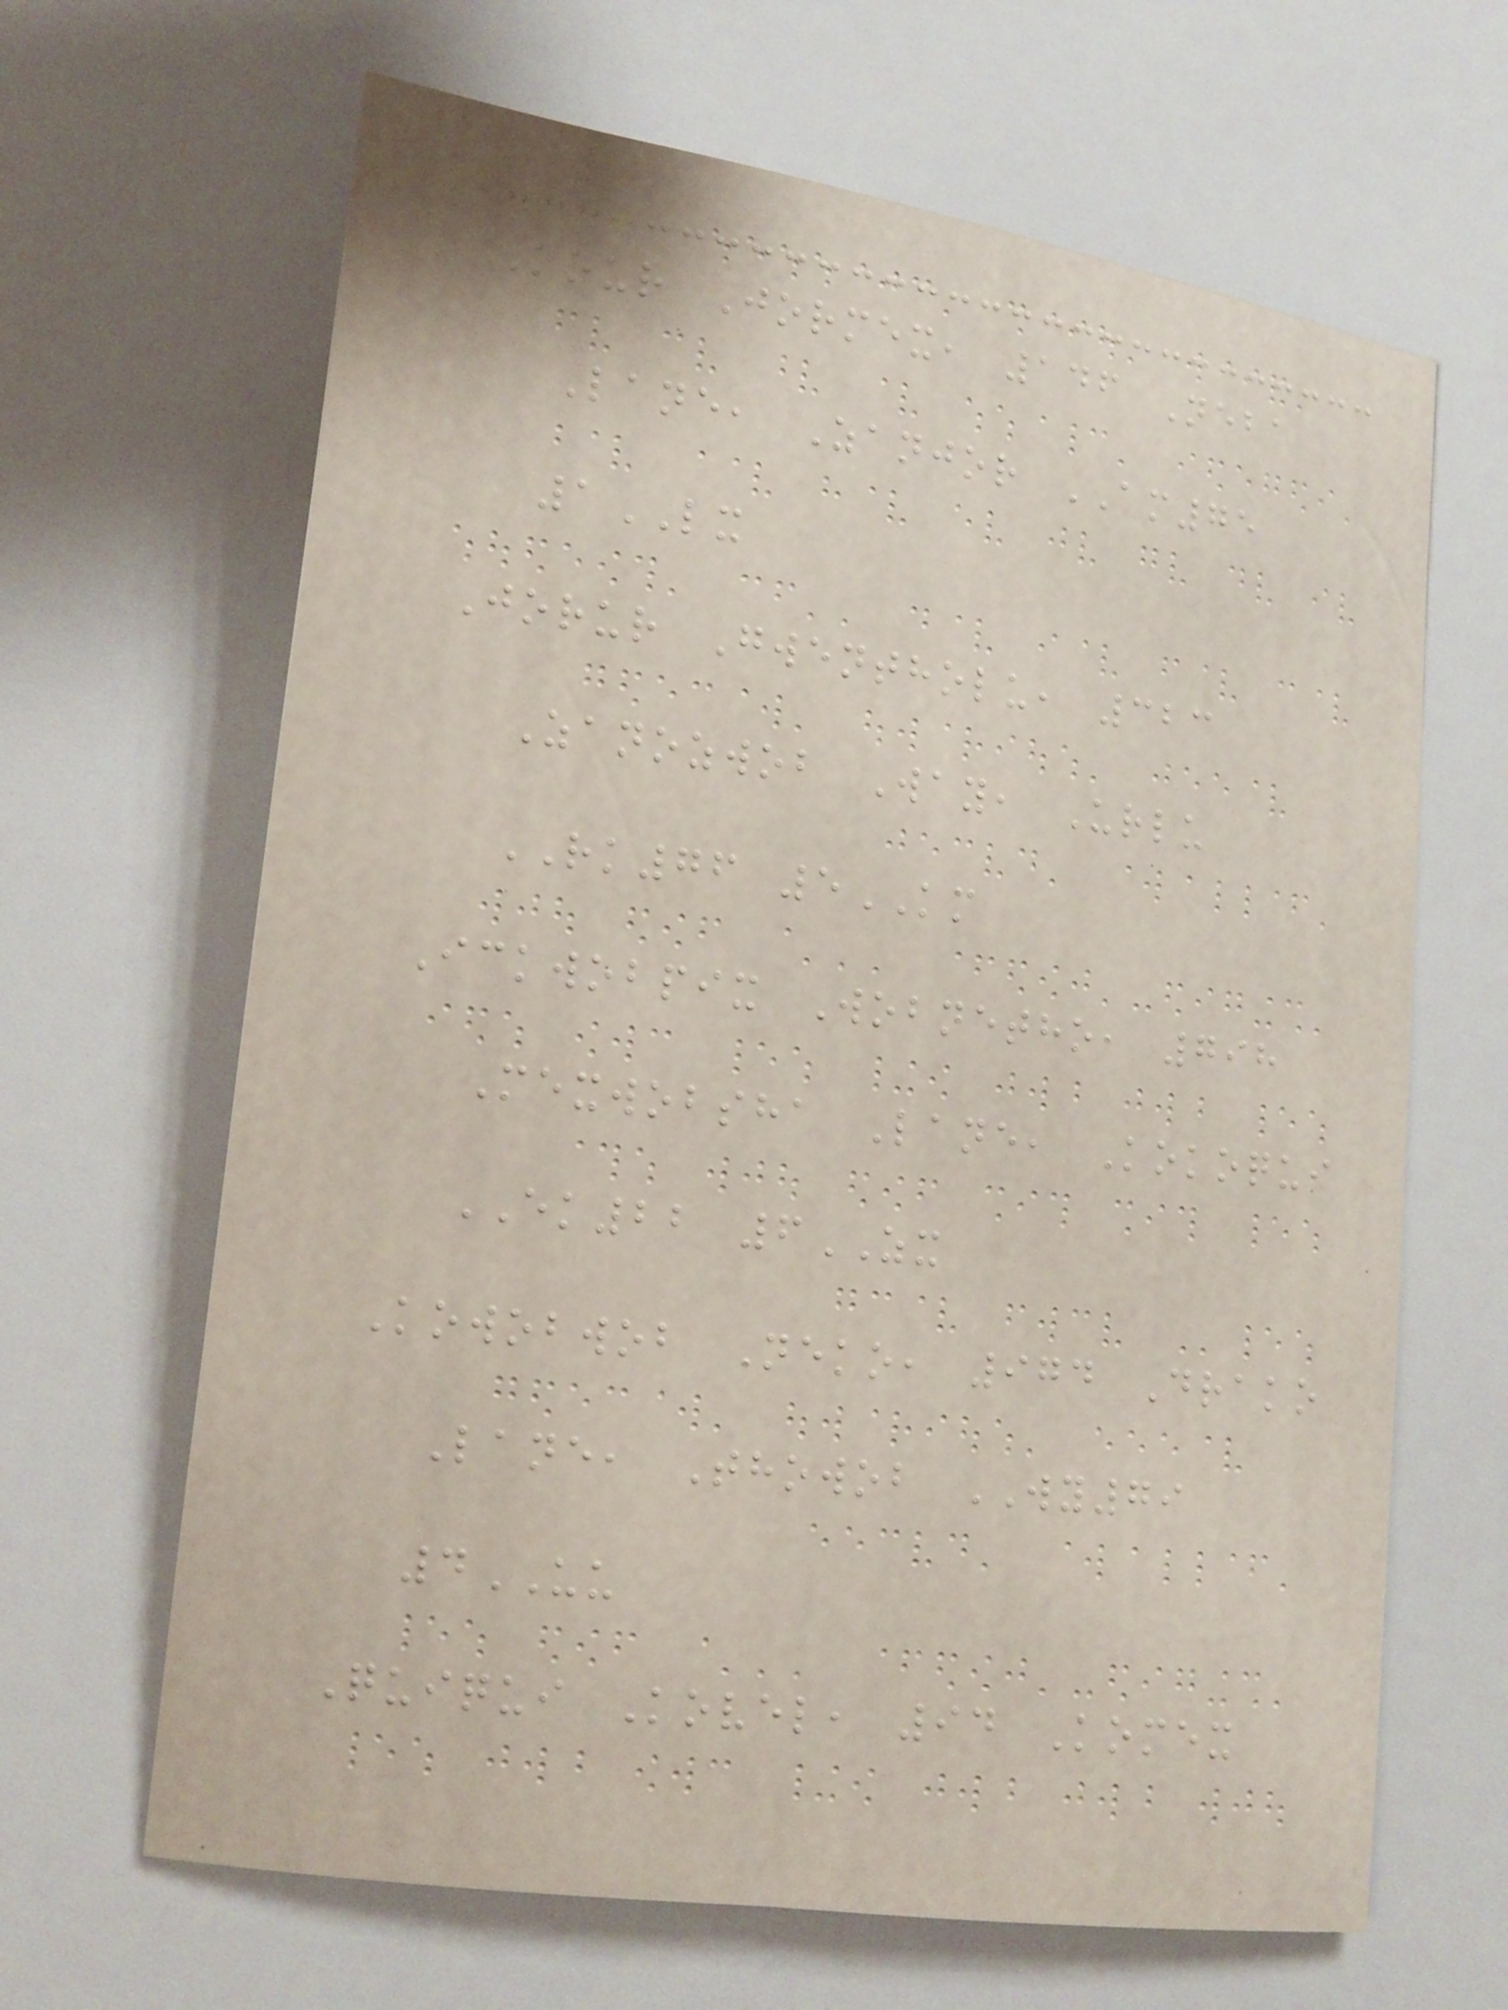Kour Jormex, 146 Neba
Lane, Zanjor AM75
1LX
Jorur Gwentholu, 323
Zanozwob Way, Urlu
RK76 5KM
Ickwobpix Wobnetho, 798
Mexwobsha Lane, Kokoqui
EK22 6ZX
Kowobwob Neko, 974 Drako
Lane, Thowob WY79
4UU
Quiqui Kovel, 94 Komex
